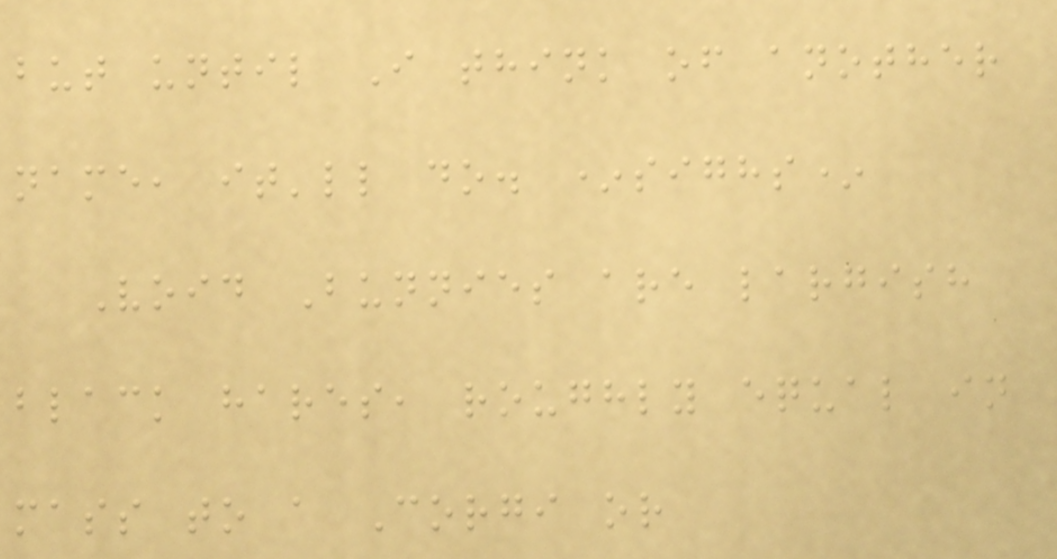but until I think of another
name, it'll do. *sighs*
Void Bunnies are largish
black hares, roughly equal in
mass to a Corgi or
